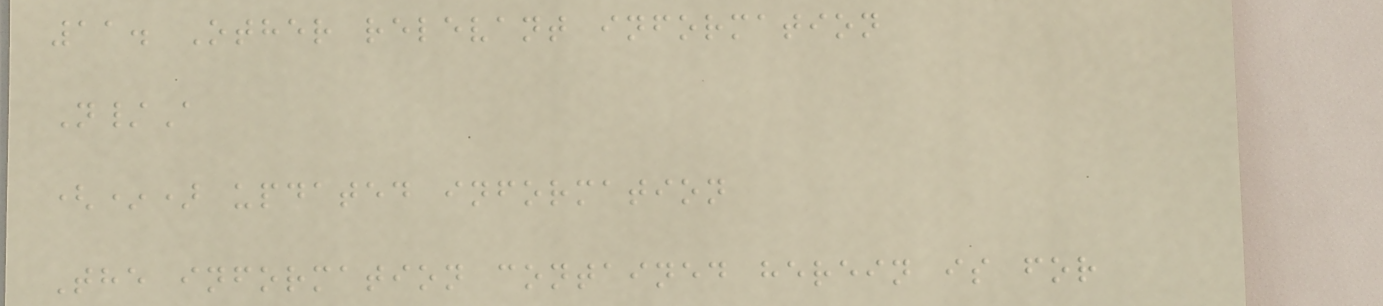11. Other relevant information
N/A
(*) updated information
The information contained herein is for
